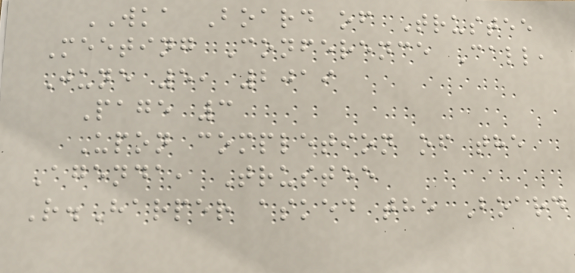WKA Board of Trustee
Meeting Conference Call,
June 5, 2019
Page 3
Upon completion of the
Agenda, Trustee
R.Harper asked the Board
